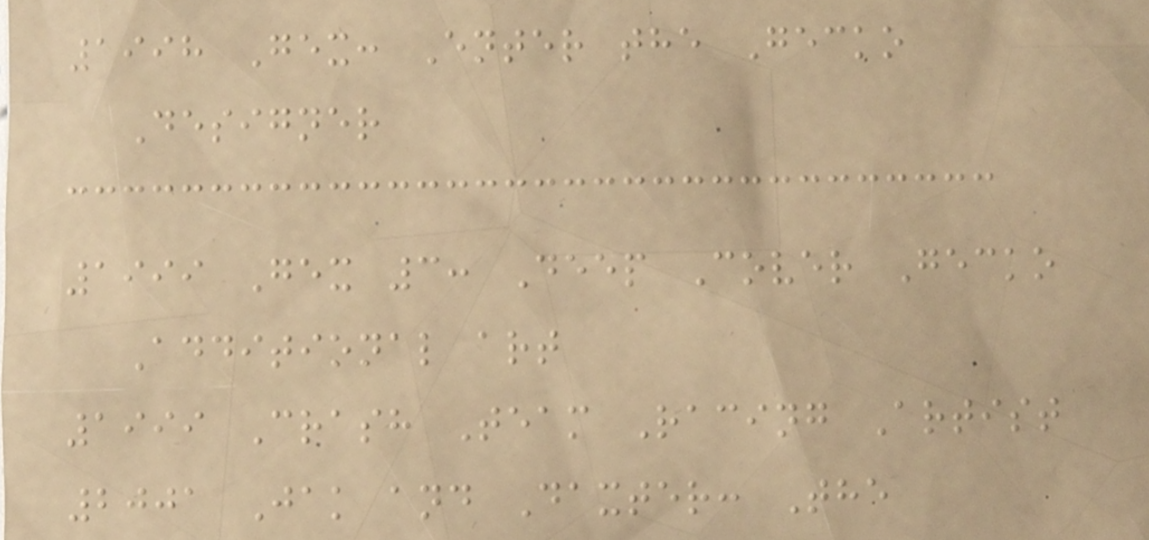1998 Gex: Enter the Gecko
Designer
1999 Gex 3: Deep Cover Gecko
Additional art
1999 Crash Team Racing Artist
2001 Jak and Daxter: The
